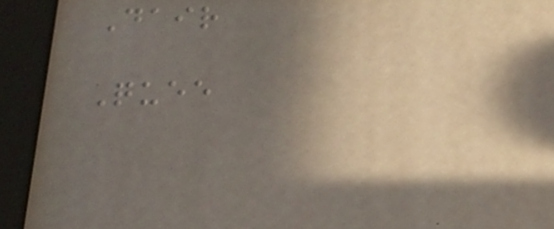Dair
Quee
